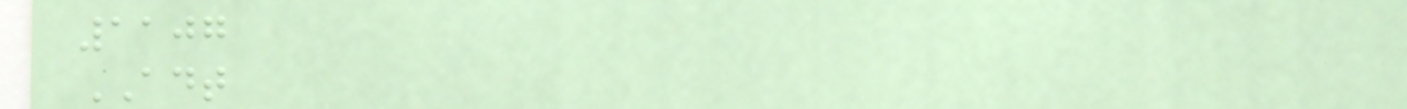1107
ADT
